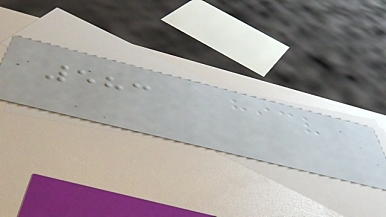583
